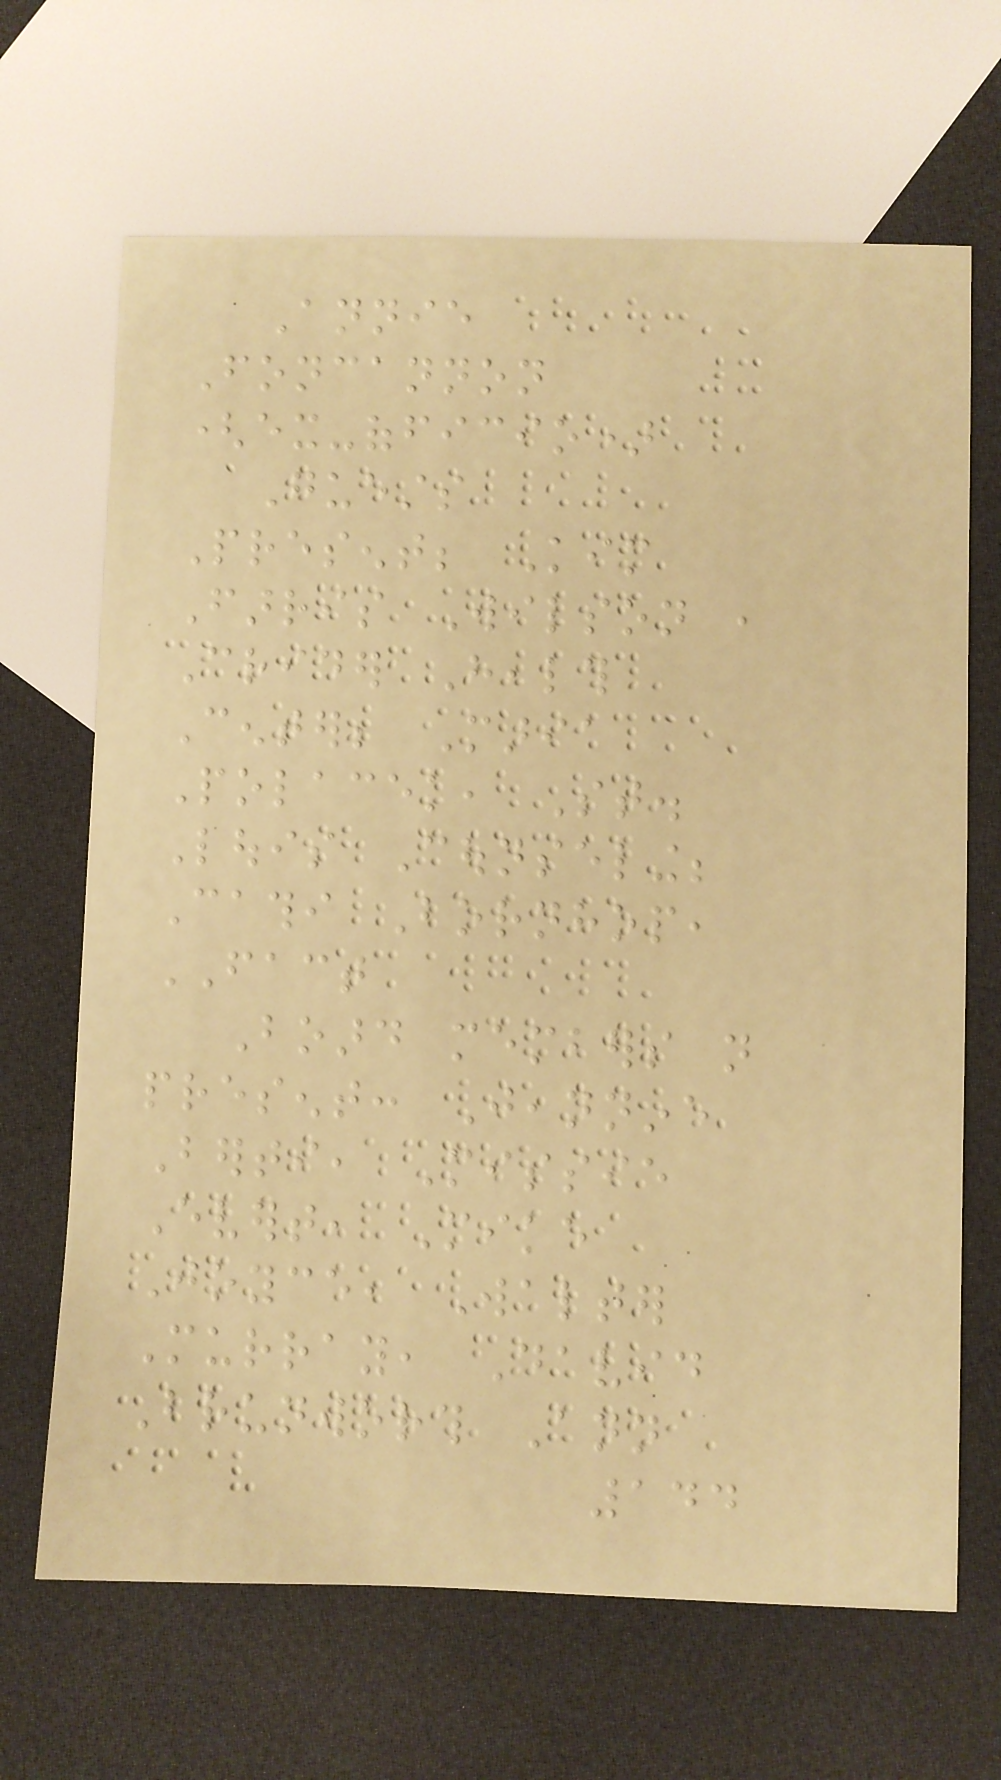Annie
Foncannon
(ex-officio)
Guests
Present; Kim
Farris Wilson ,
Crider Health
Center; Maria
Polacek, St.
Louis Counseling;
Cathi Bornhop,
FACT
Board members not
present: Jeannine
Berti, Missie
Evert, Mike
Joyce, Walter
Murray, David
Brunworth Ann
144
